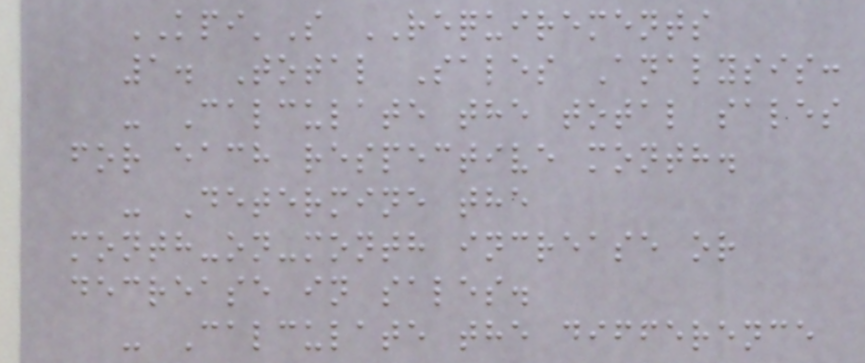KPI'S REQUIREMENTS
1. Total Sales Analysis:
- Calculate the total sales
for each respective month.
- Determine the
month-on-month increase or
decrease in sales.
- Calculate the difference
